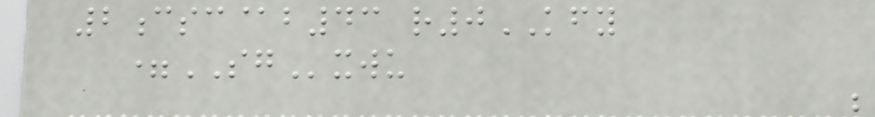2csc@b43 r0KFY
=SGxwu
